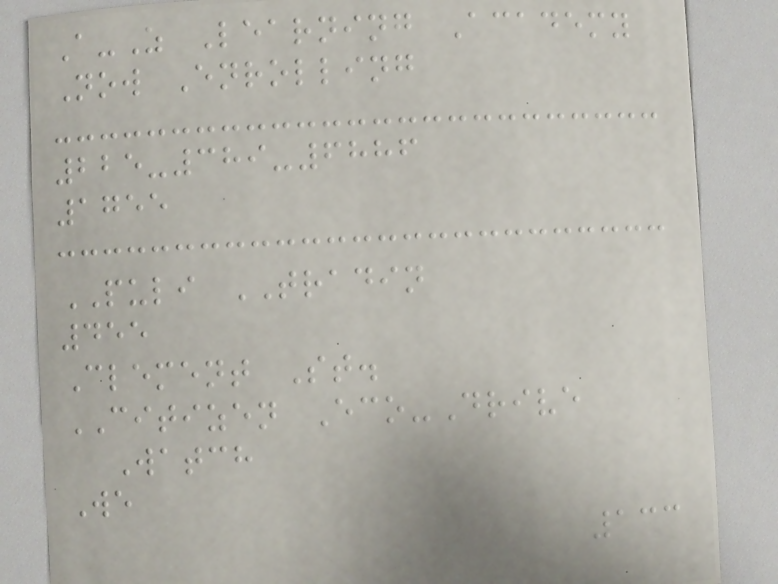A-Z Learning Academy
Now Enrolling
225-389-6886
1755
PULI TRADIN
455
Clement St.
CITIZEN Eco-Drive
Watch
We
133
